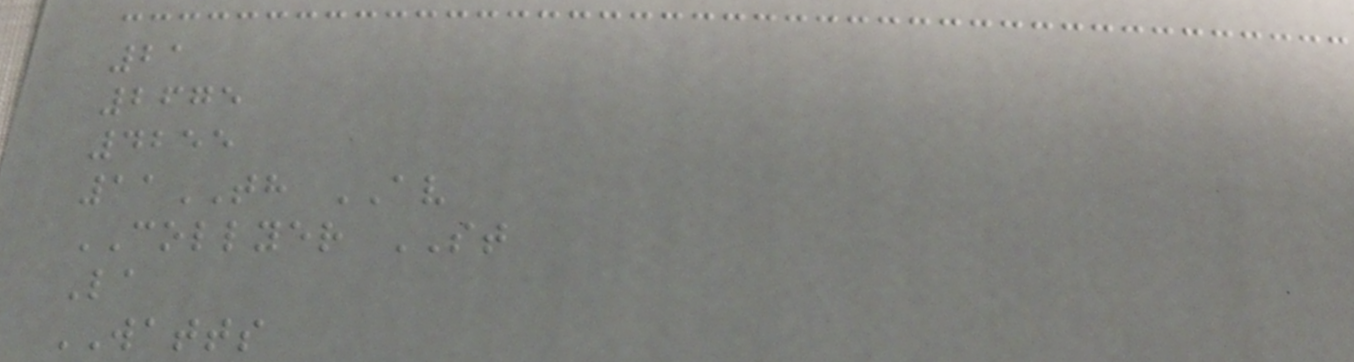21
2675
4255
11TH AV
COLLYER ST
La
WATTS
